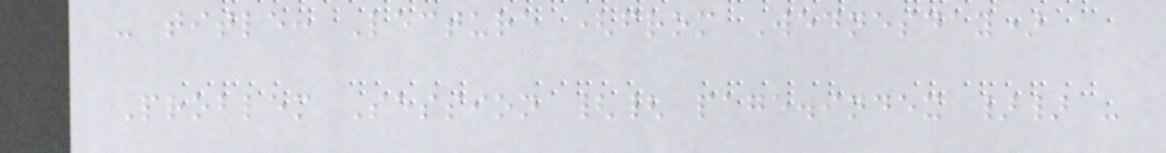- title: Lecture (from Wednesday)
Problem Session {{ page.index }} -
